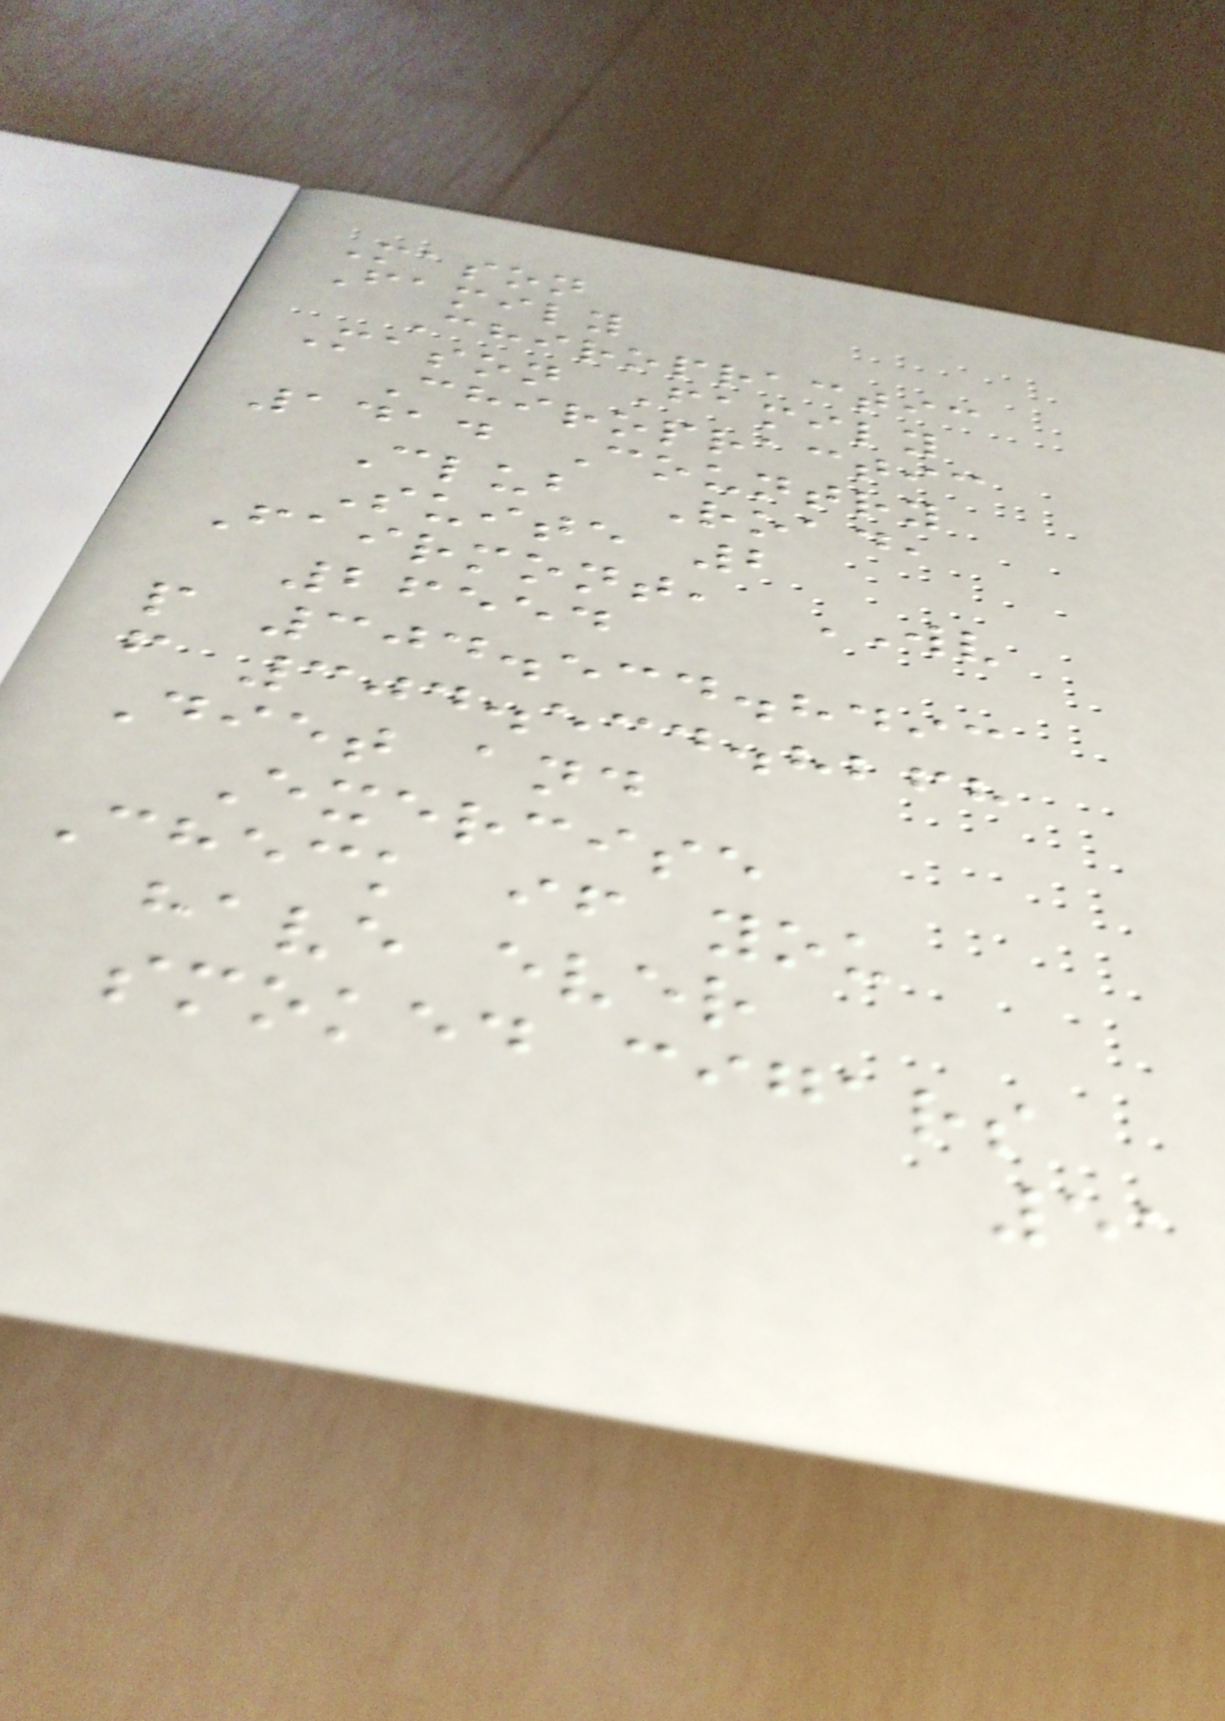Mason
Family
Chiropractic
Mason Family
Chiropractic
1414 Country
Club Road,
Suite 2
Fairmont, WV
26554
p 304.534.8493
f 304.534.8268
Diet and
Exercise
Check if you
have ever
smoked cigars
51
